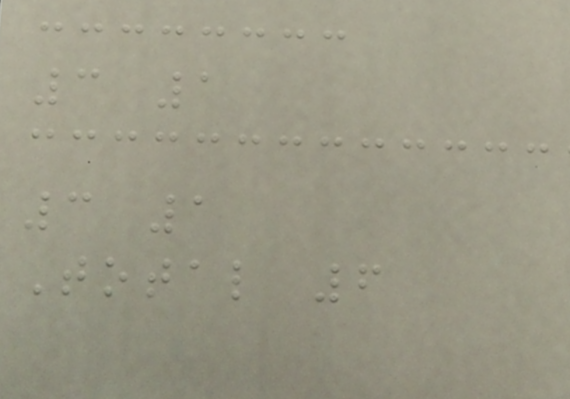3 1
3 1
Total 6
